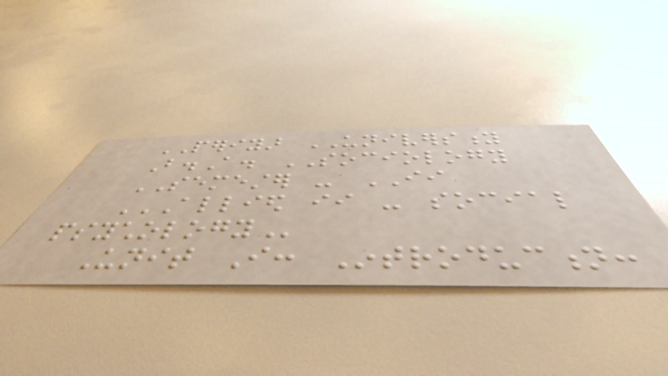PERIYAR UNIVERSITY
B.A. SOCIOLOGY
SEMESTER - II
ALLIED II - SOCIAL
PSYCHOLOGY
Unit I: Introduction:
